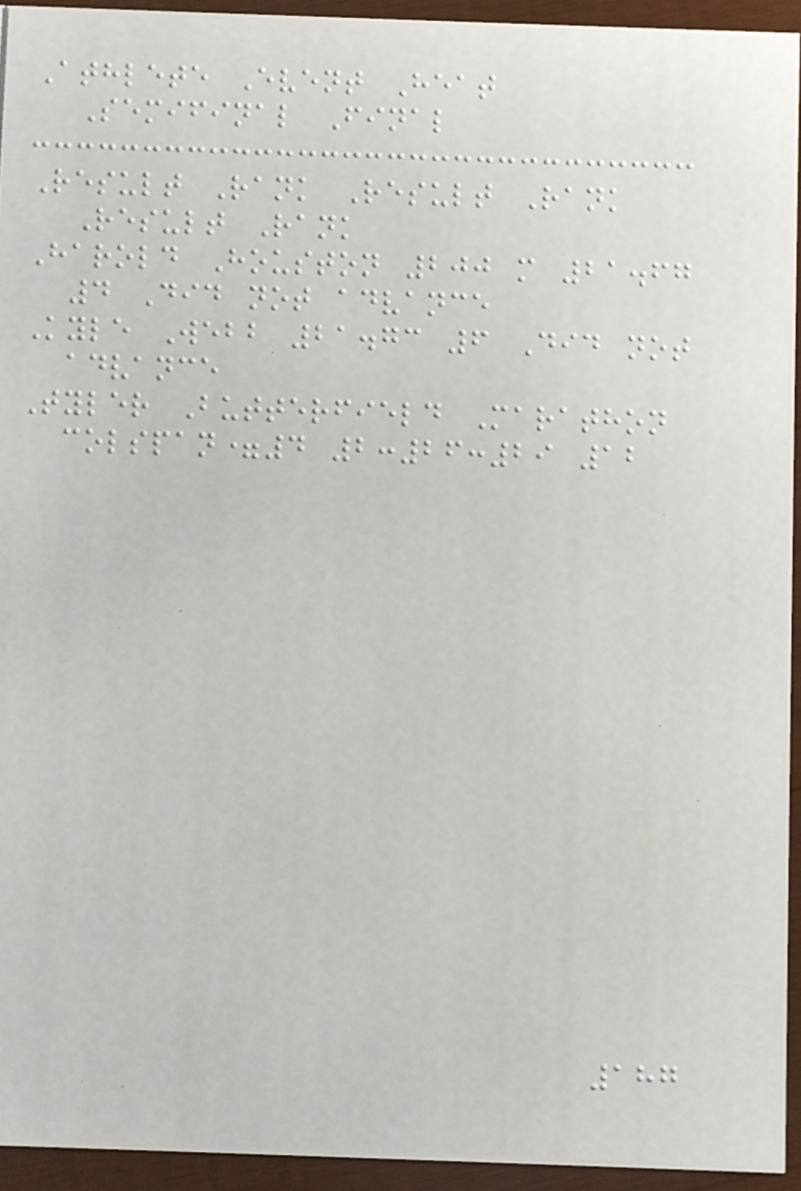Athlete Event Heat
Semifinal Final
Result Rank Result Rank
Result Rank
Harold Houston 200 m 21.67
4 Did not advance
Kyle Webb 21.73 6 Did not
advance
Tyler Butterfield Marathon
colspan=4 2:26:29 12
187
